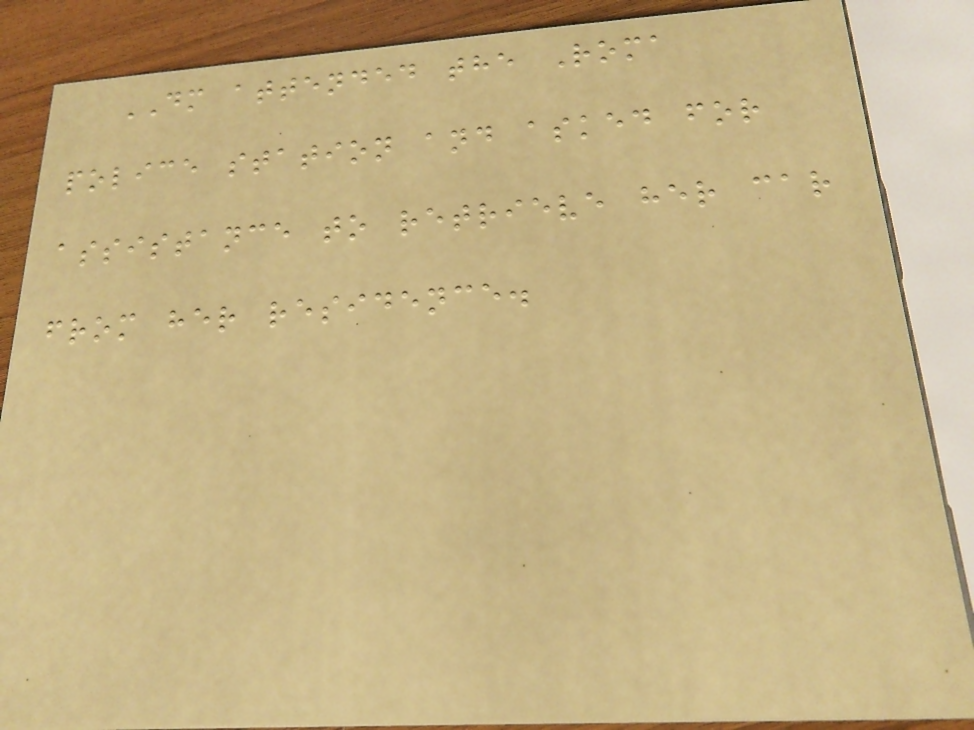DM attended the Roma
police station and asked for
assistance to retrieve her car
from her residence.
